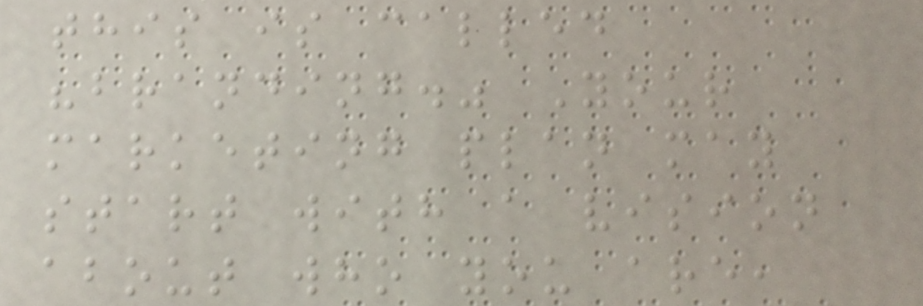this is called
"branding." Your
marketing plan may
start with a vision
about who you are,
